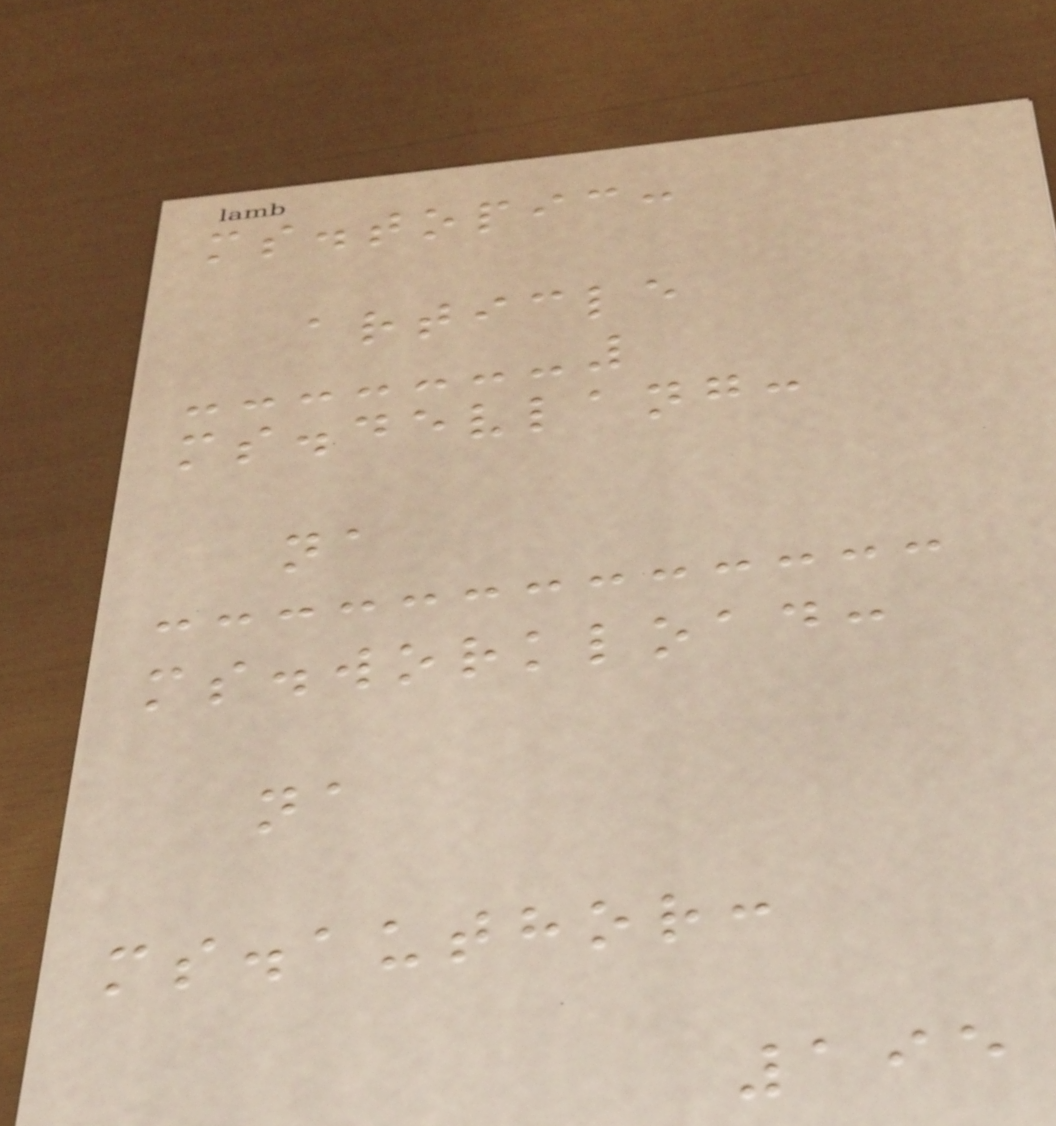ms.topic:
article
ms.devlang:
na
ms.workload:
na
ms.author:
195
